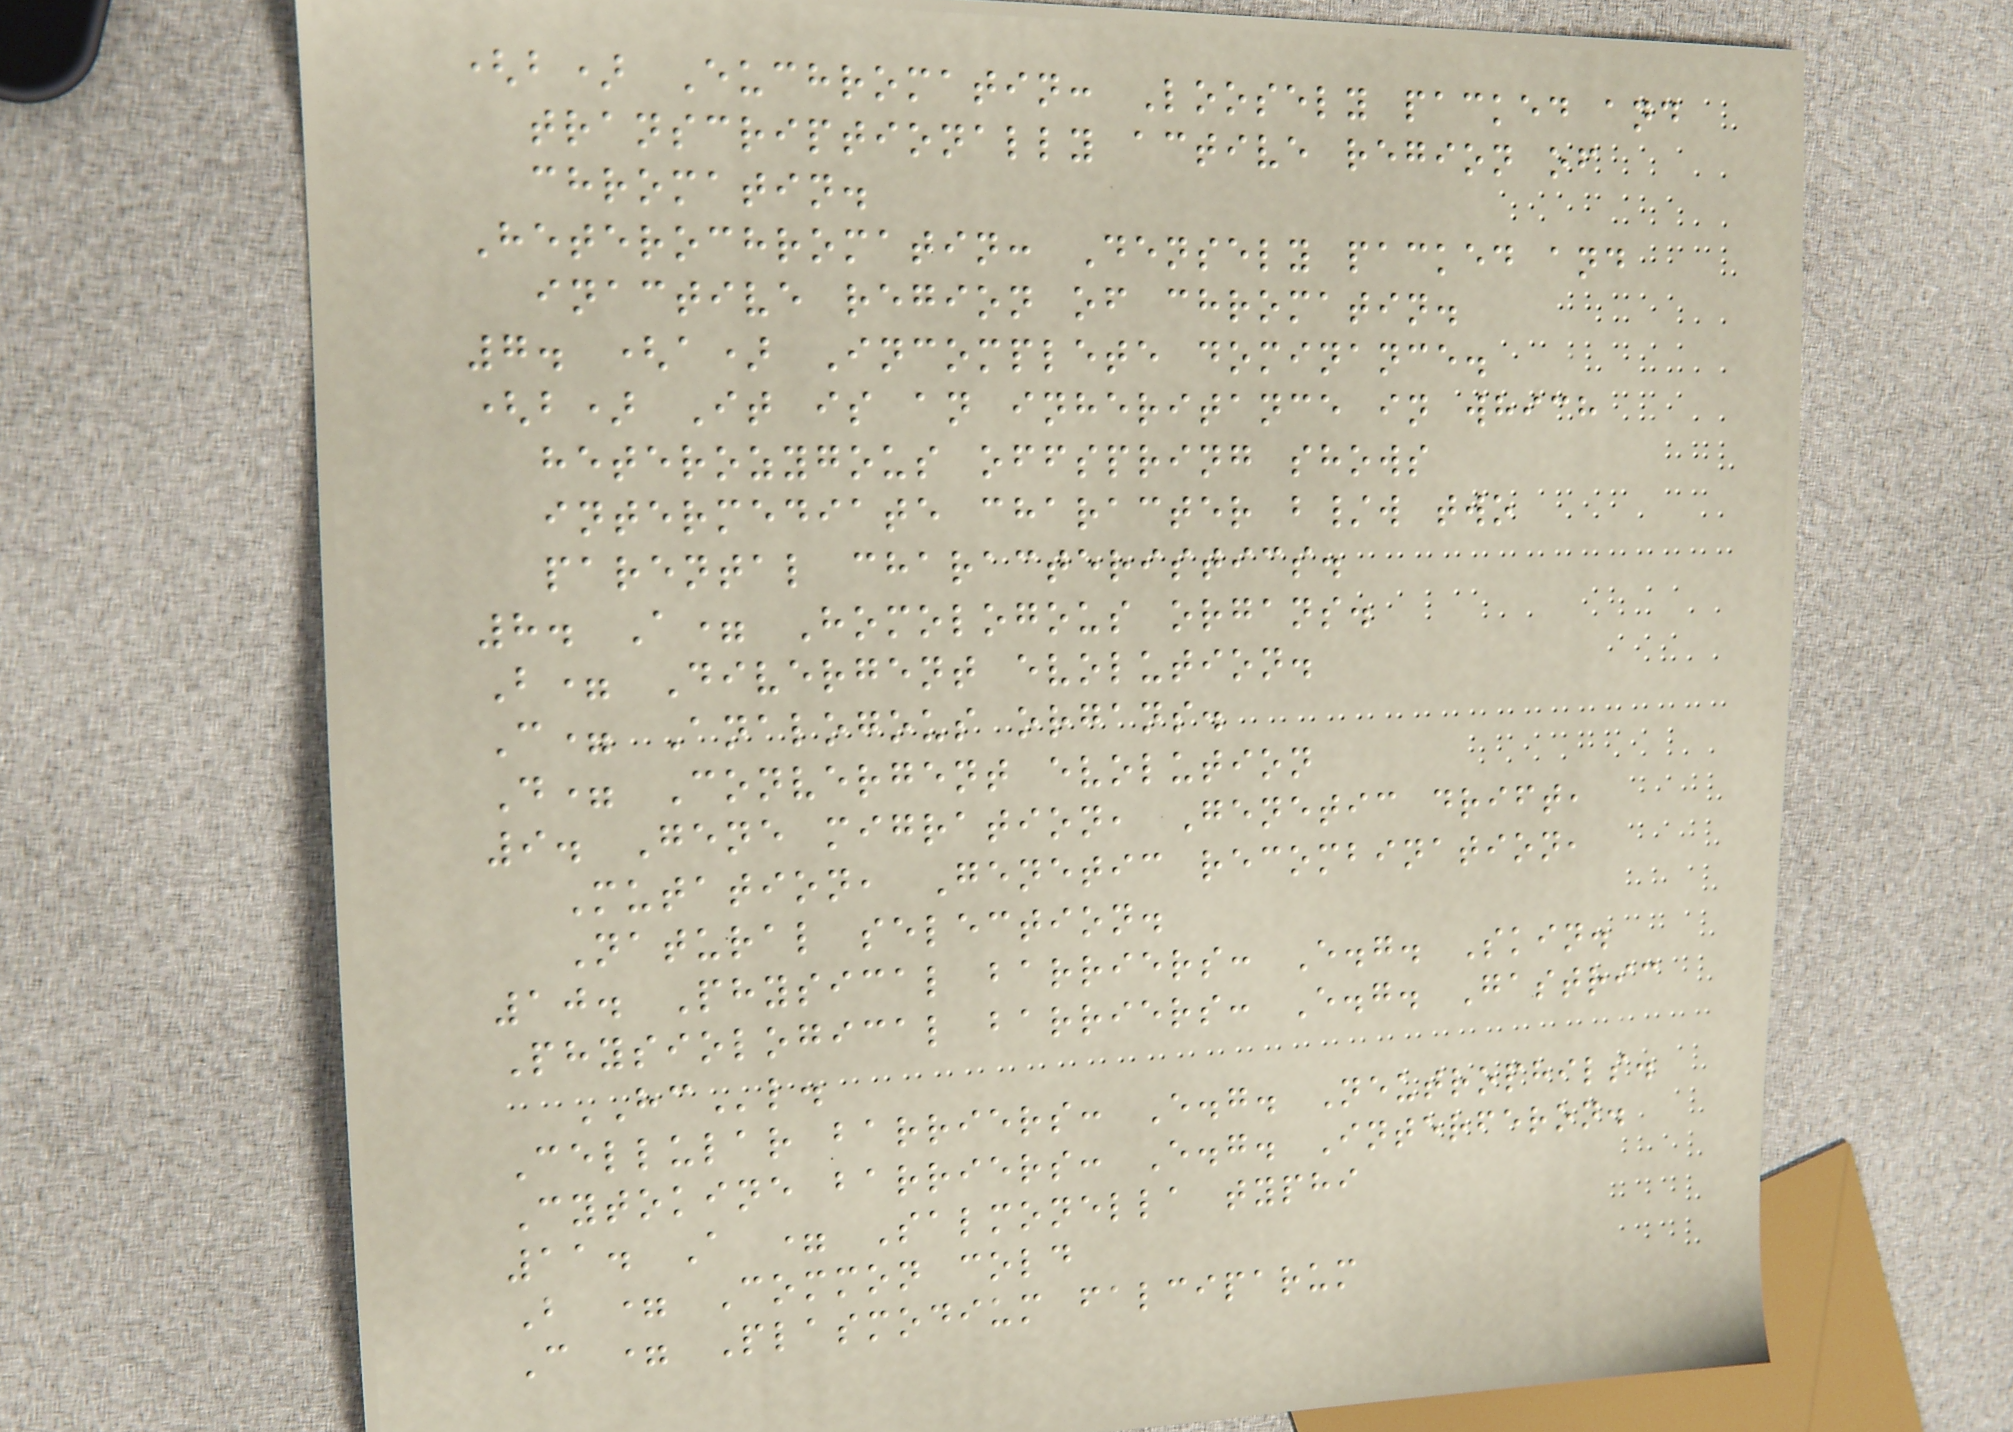(b) Euchromatin: Loosely packed and
transcriptionally active region of
chromatin.
Heterochromatin: Densely packed and
inactive region of chromatin.
7. (a) Incomplete dominance.
(b) It is an inheritance in which
heterozygous offspring shows
intermediate character b/w two
parental characteristics.
8. A= Homologous organs.
B= Divergent evolution.
C= Analogous organs.
D= Convergent evolution
9. Gene migration, Genetic drift,
Mutation, Genetic recombination,
Natural selection.
10. Physical barriers: E.g. Skin.
Physiological barriers: E.g. Gastric
HCl.
Cellular barriers: E.g. Neutrophils.
Cytokine barriers: E.g. Interferon.
11. A = Salmonella typhi
B = Common cold
C = Plasmodium falciparum
